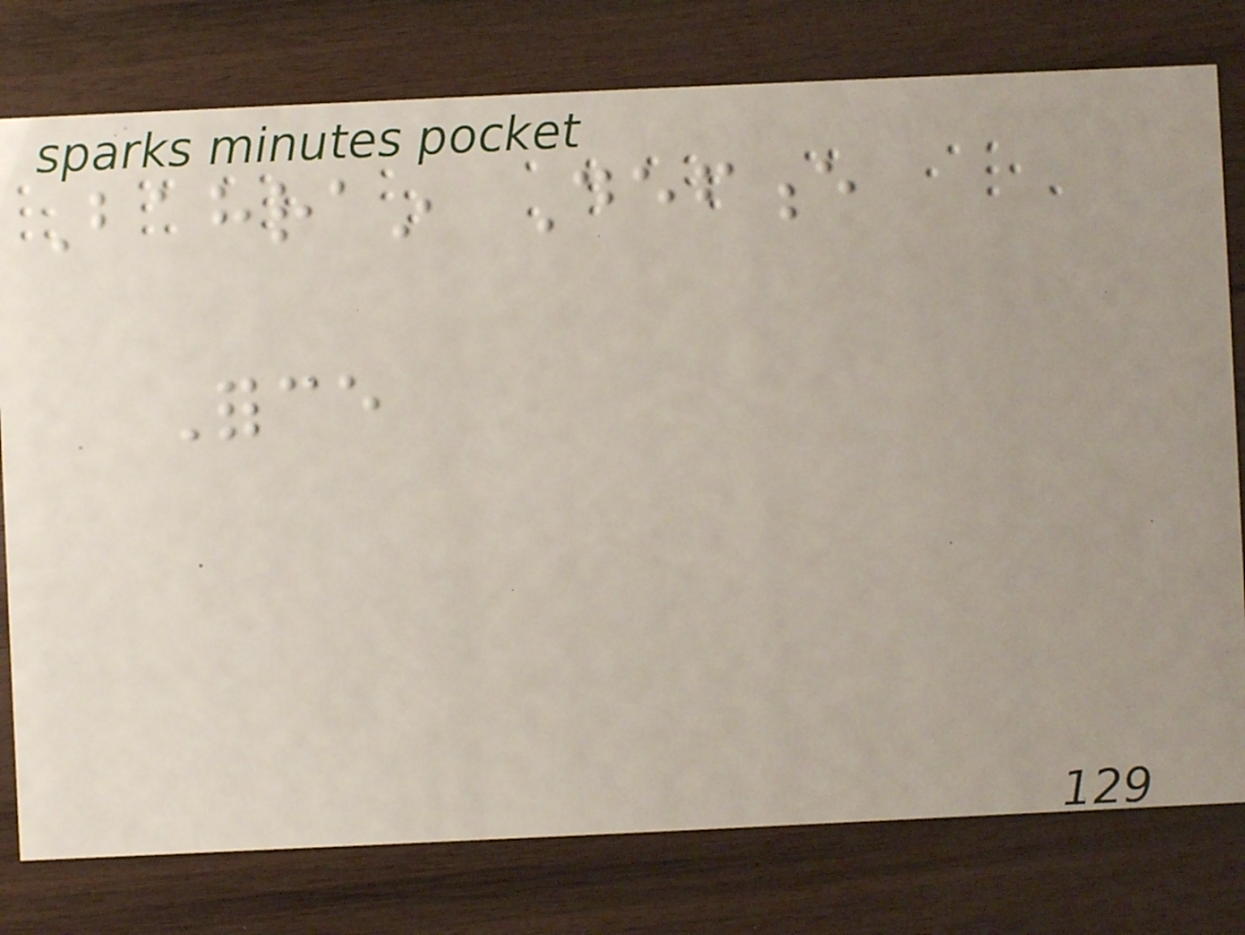Bahrain Defence
Force
